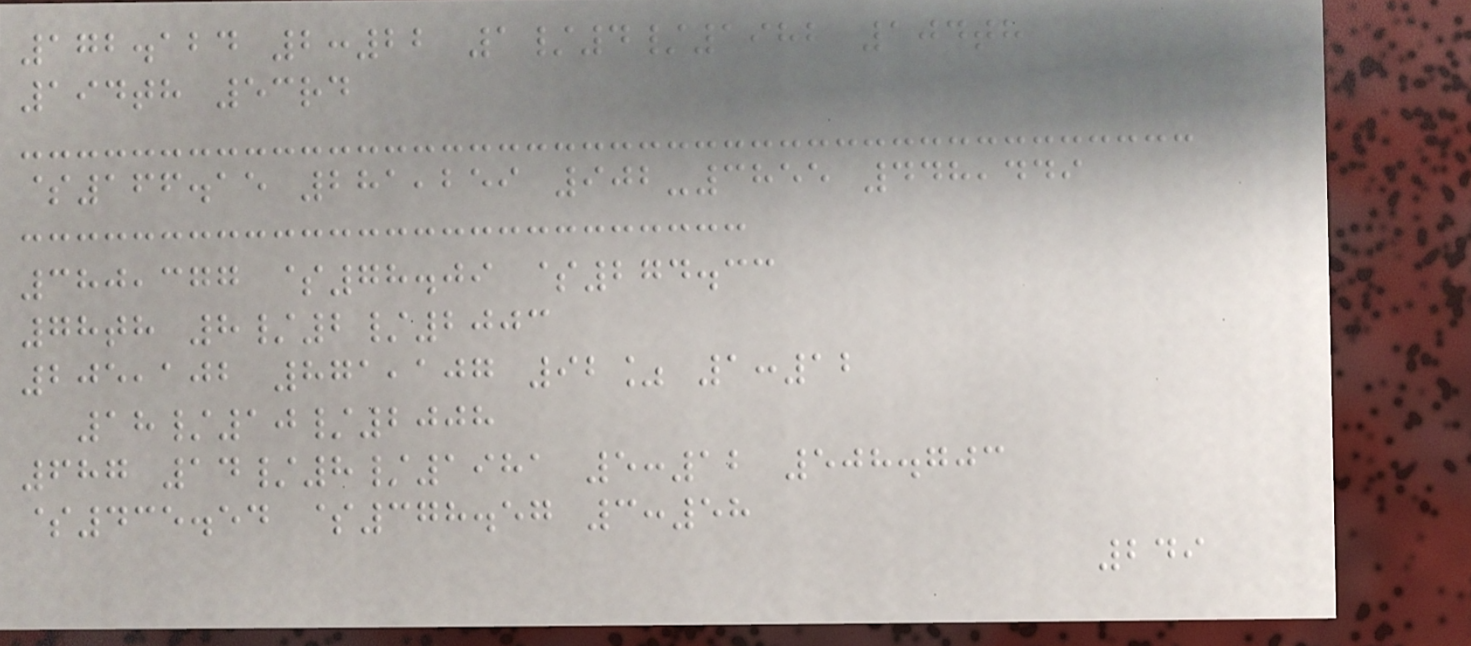172.124 2:22 1/4/1982 104th
194th 53rd
$166.15 281,259 902-3855 448,449
380,377 $78.09 $274.33
78th 8/2/2003
205,102 871,107 92% 1:12
18/10/2008
687 14/8/1981 5:12 508.703
$435.54 $378.57 3:58
249
